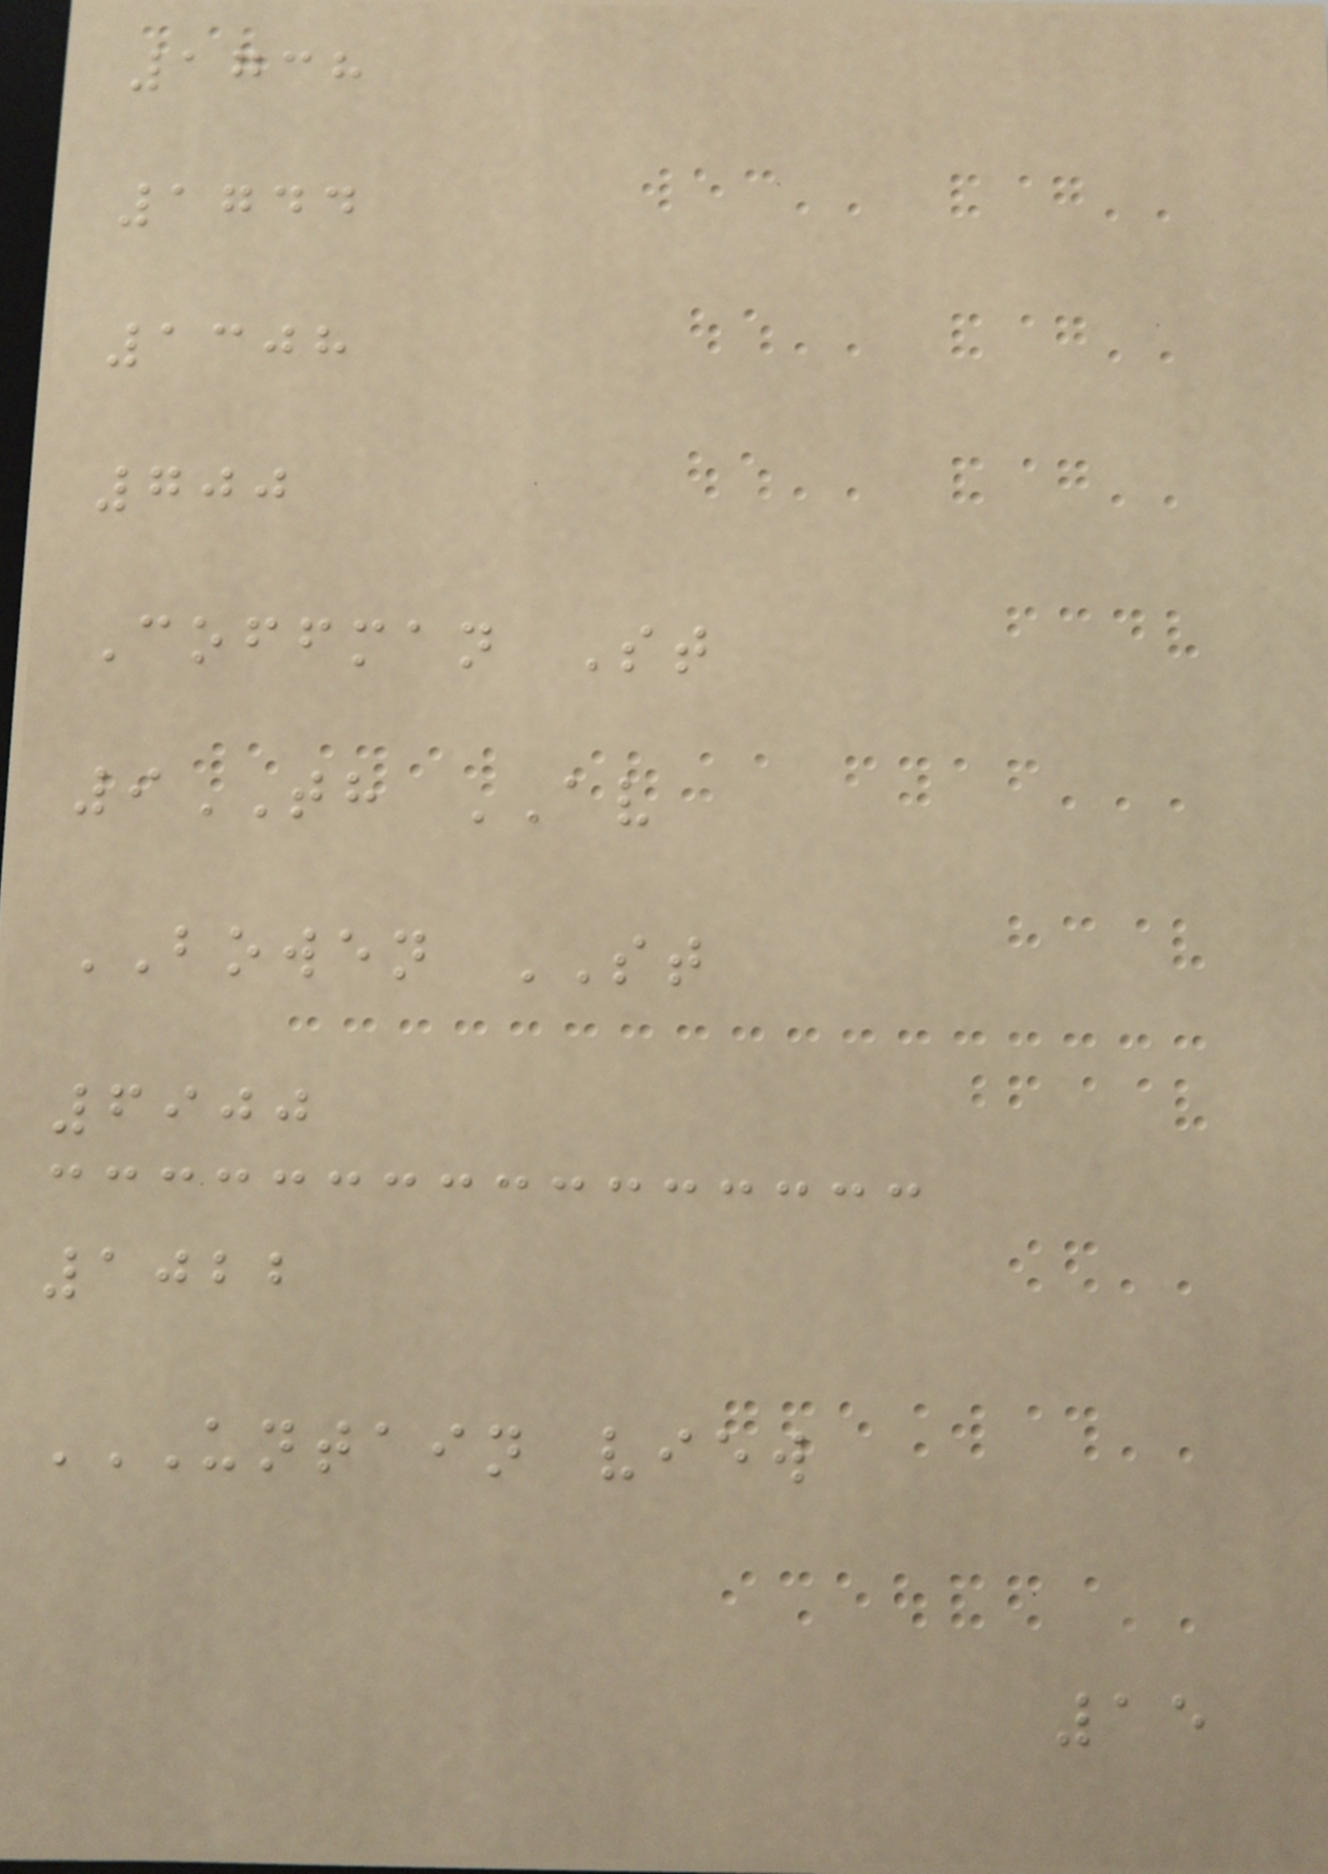1738
1744
1308
700
Coffman St
9TH AV
BOWEN ST
6900
1022
UNTAIN VIEW
15
